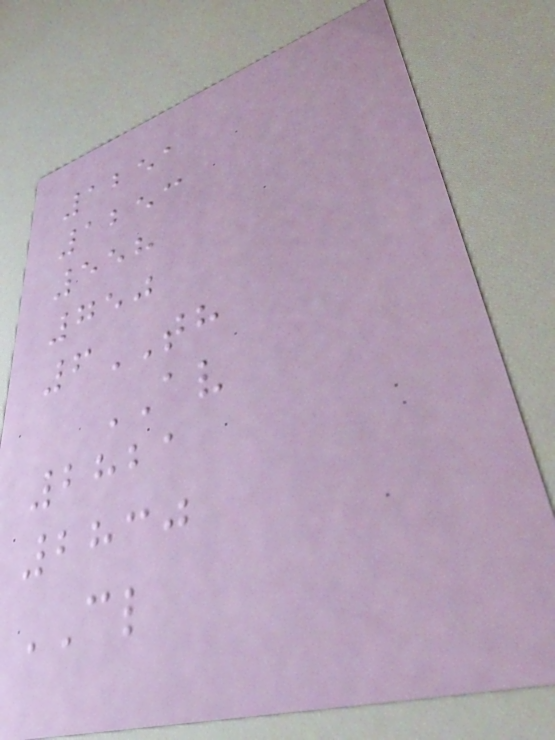1251
1253
558
750
6TH
AV
2821
2830
CL
